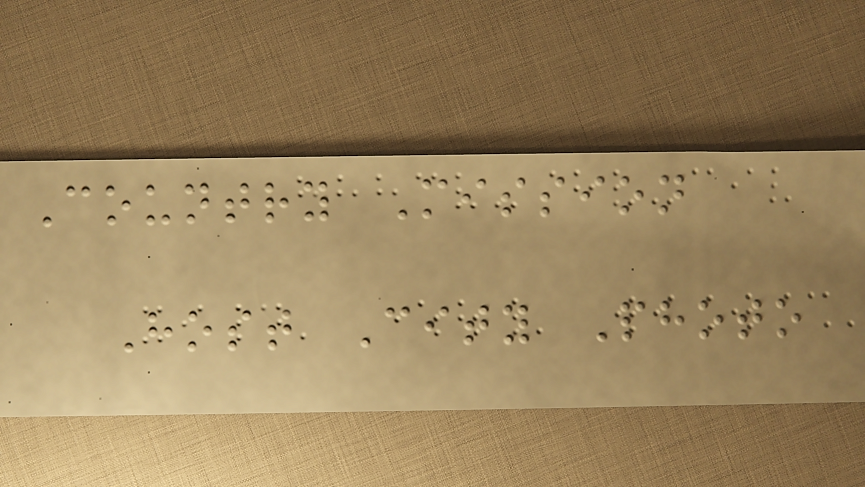Country Mission
Host City Photo
